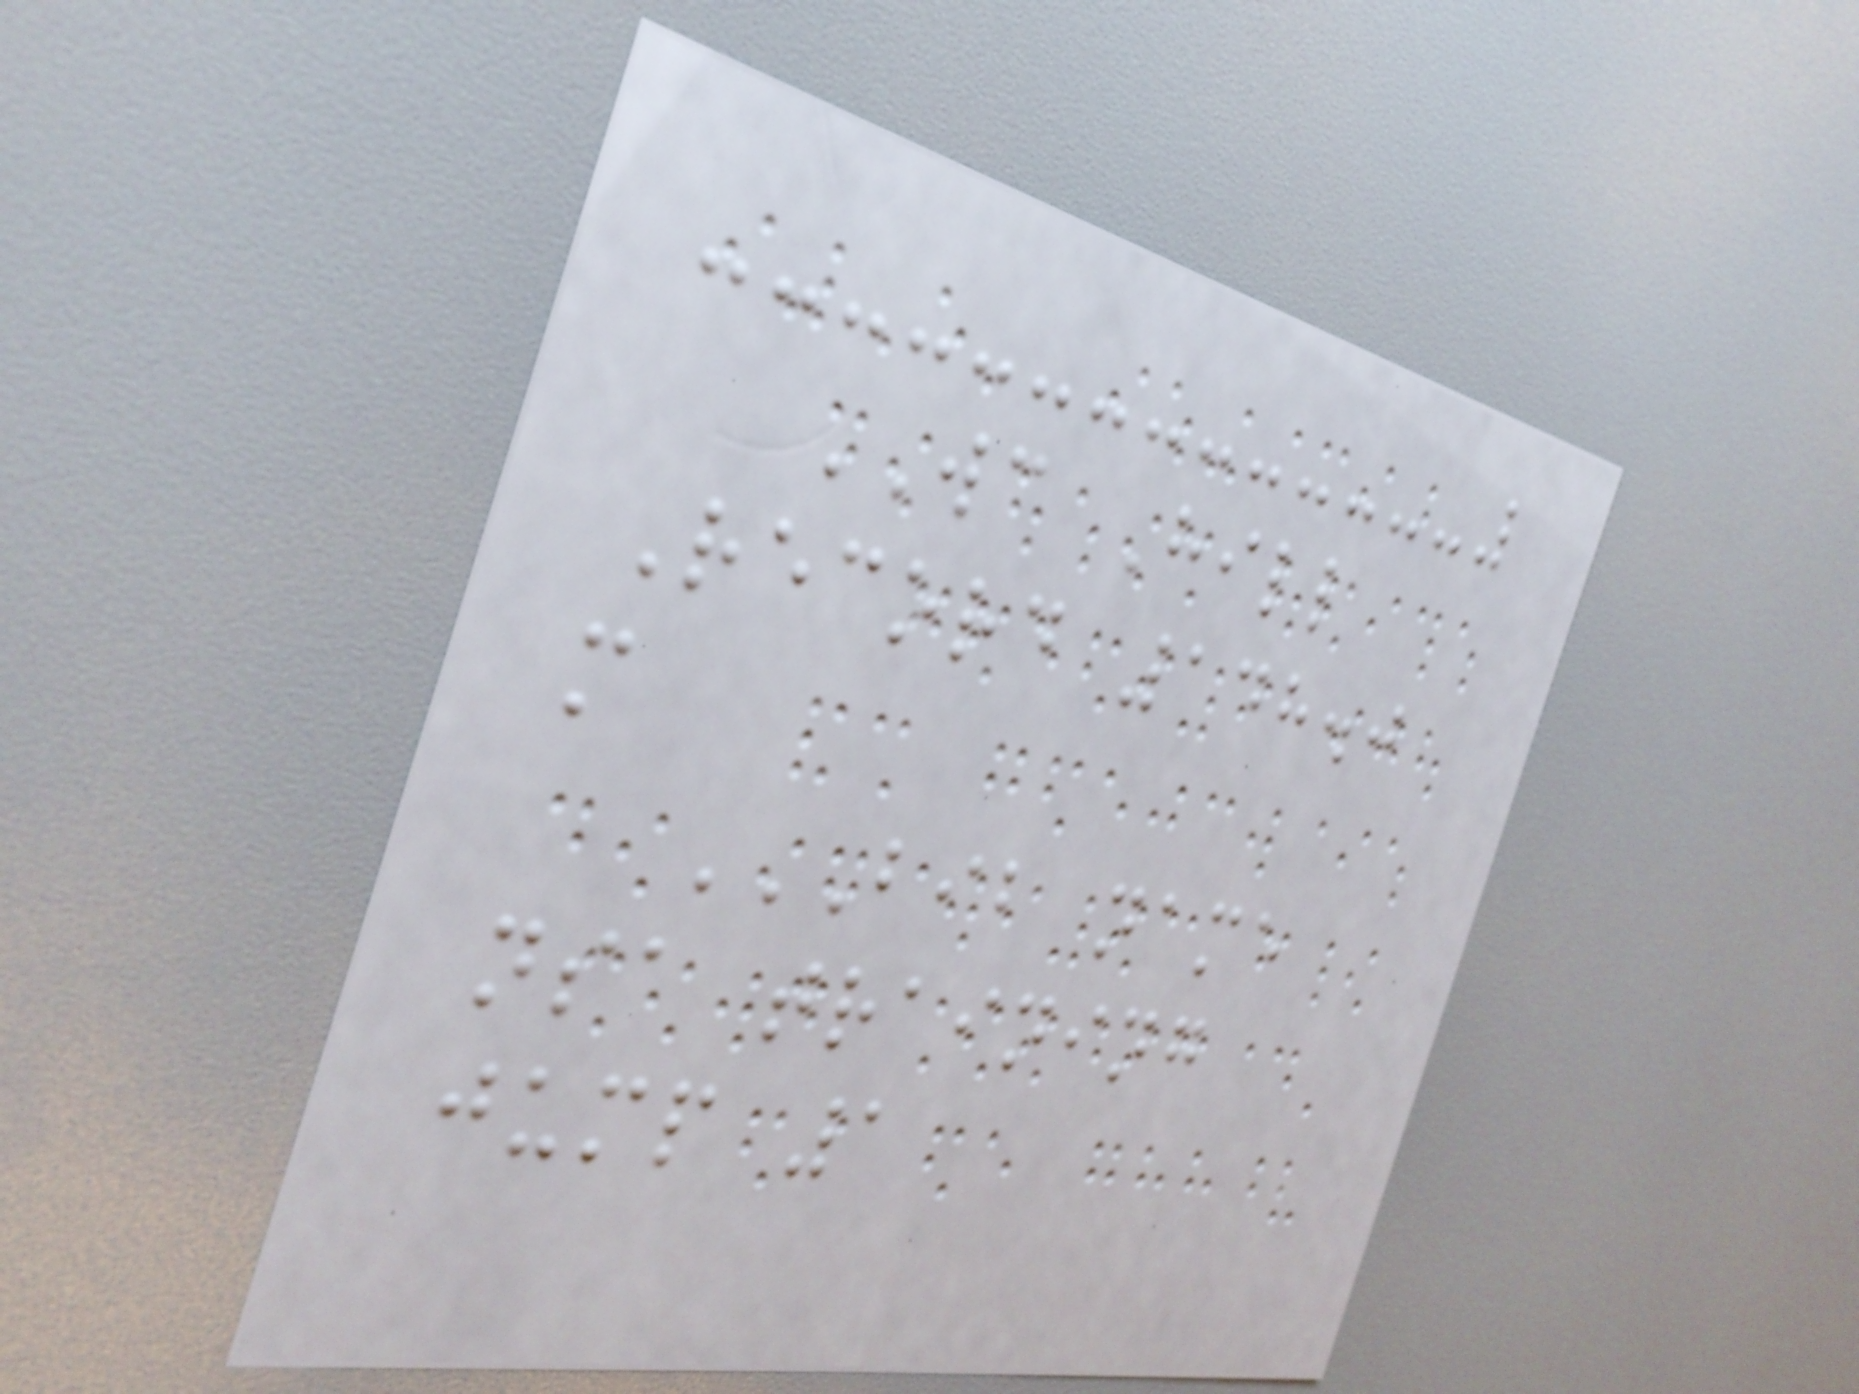WC Hill
Record 148.0
m
BIB NAME
NSA TRAINING
JUMP 1
